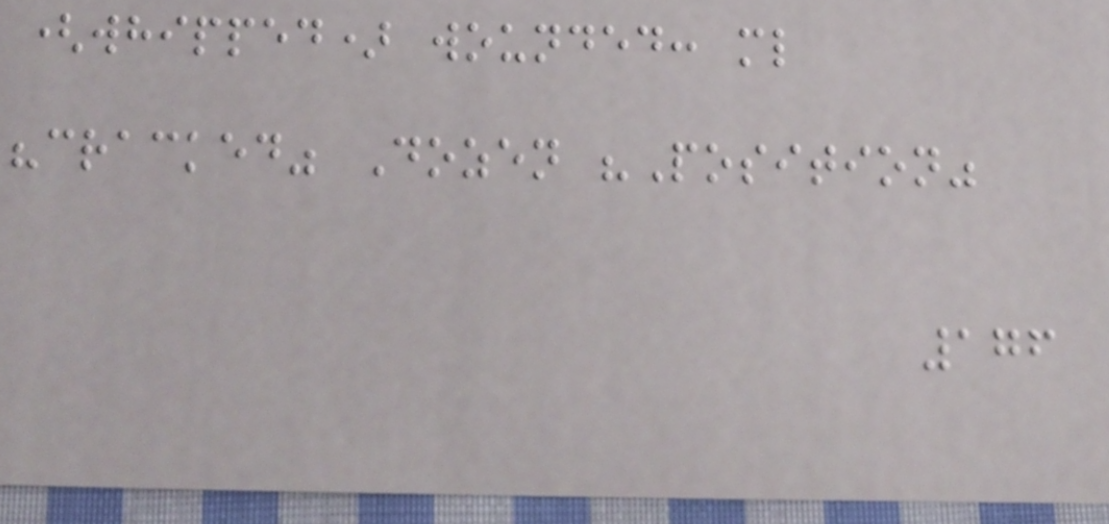(whipped) wounded: ml
"cracked" Dozen "Position"
176
